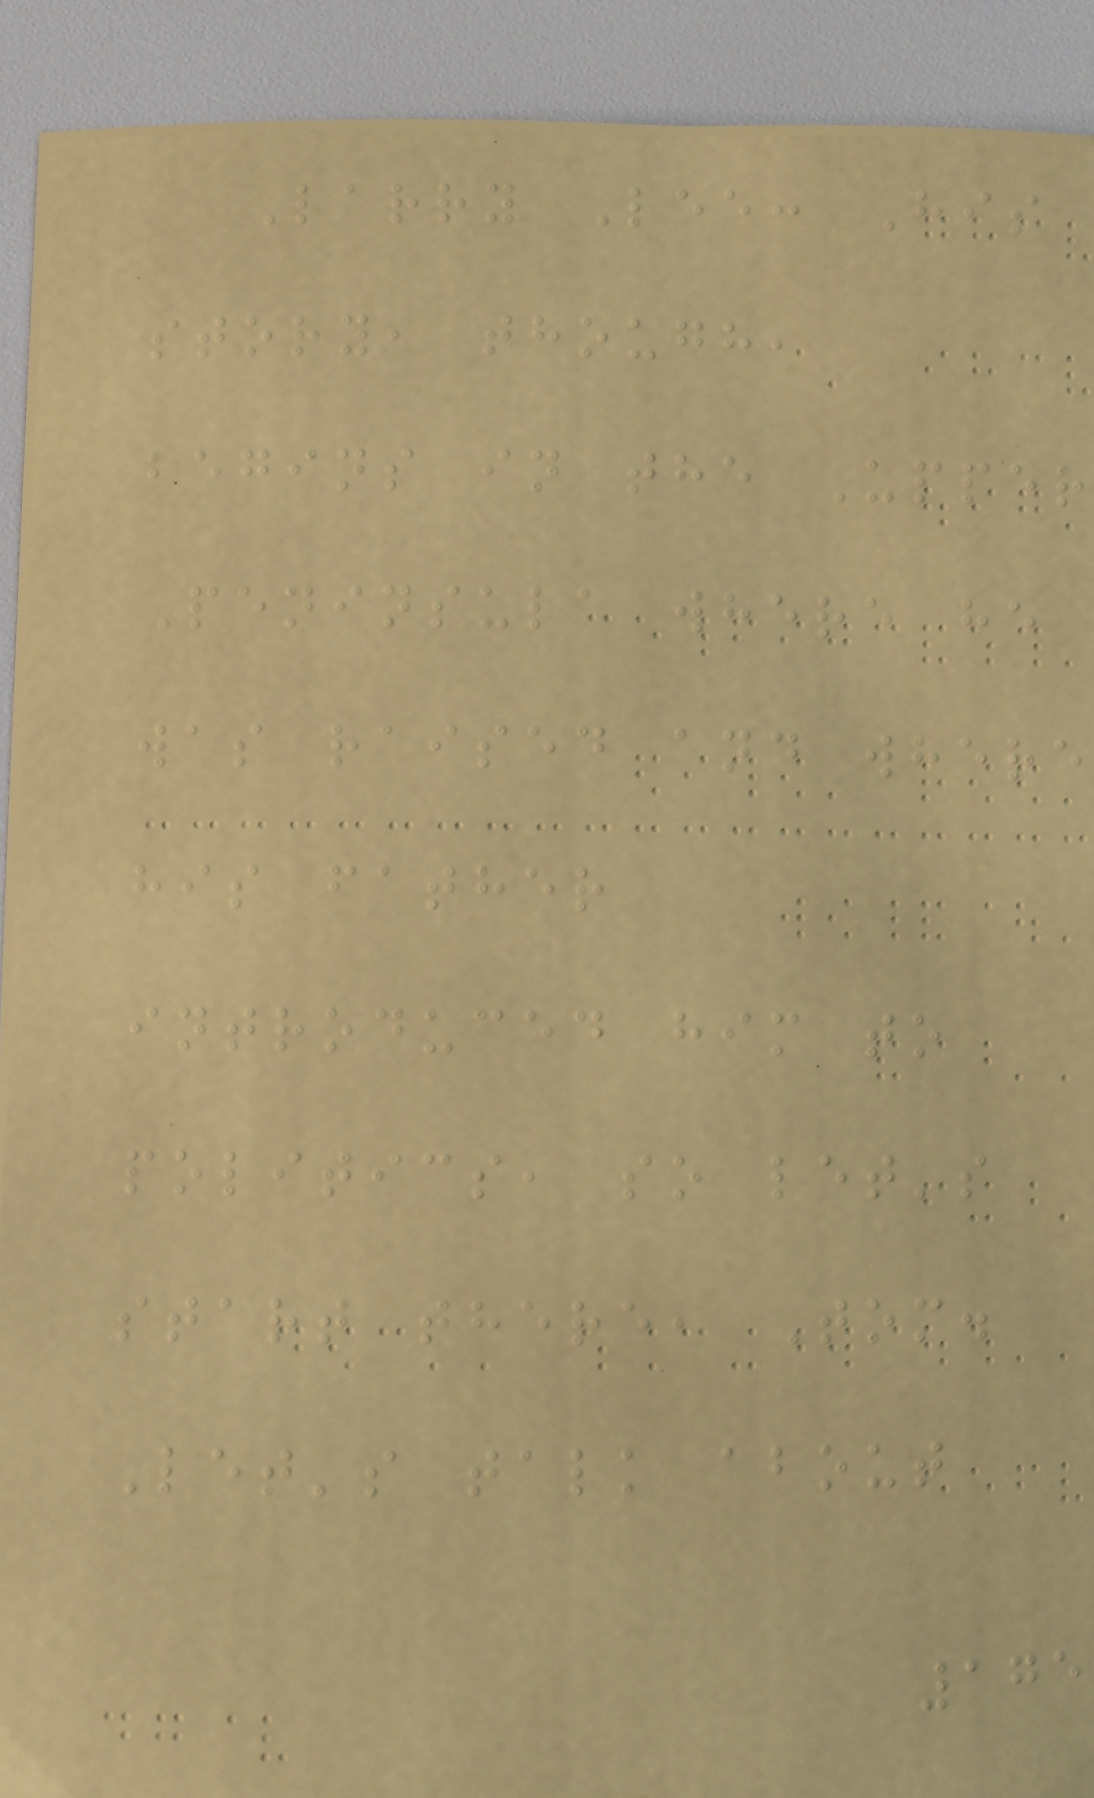Larry Lee: His
story, though,
begins in the Upper
Peninsula where he
was raised and where
his father
introduced him to
politics, so let's
start there, Tom.
Let's talk about
175
